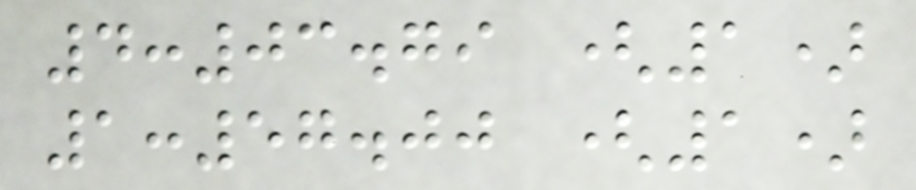4:03.79 (1)
1:57.00 (1)
